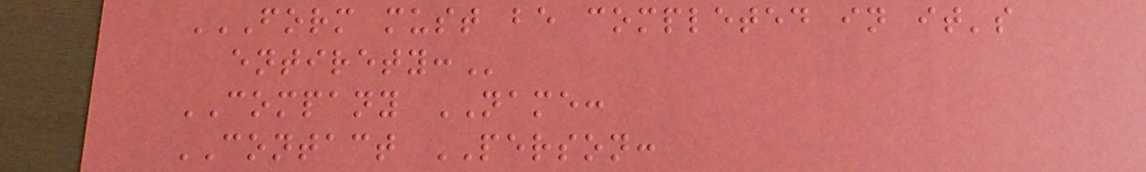FORM MUST BE COMPLETED IN IT'S
ENTIRETY:
COMPANY NAME:
CONTACT PERSON:
